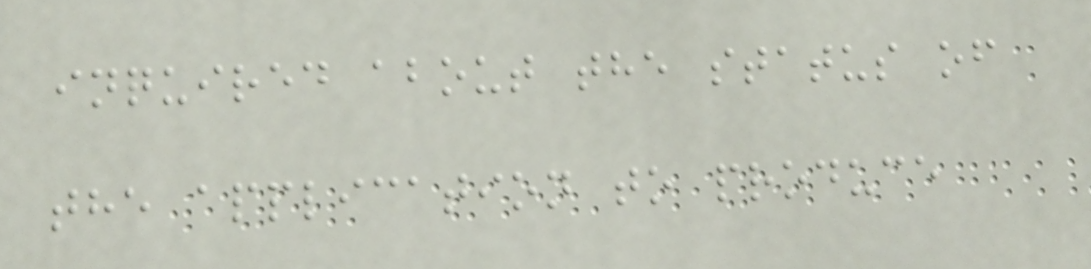inquired about the status of
the application to produce
